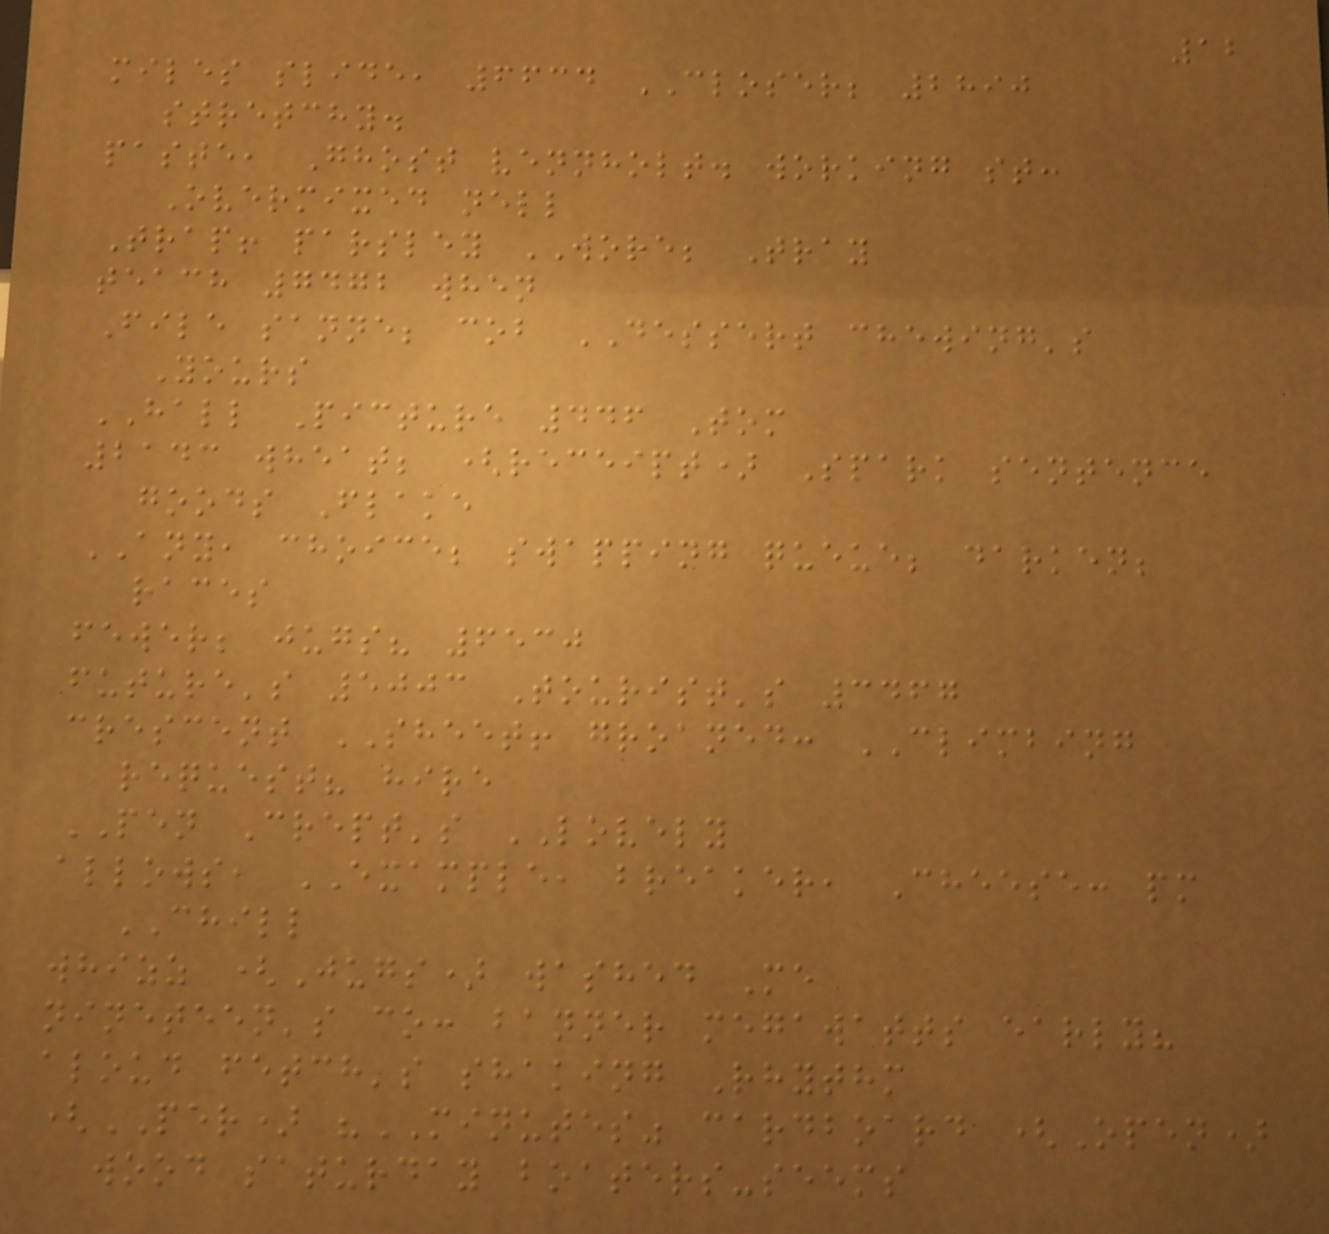12
miles slide, 6634 CLOSER; 2890
stretchy.
paste, Ghost vennholt. working st:
Overmixed nell
Trap! parsley WORE; Tray
teach 7472 when
File sanne; cob DESSERT chewing's
Yours
HALL Picture 446 Tom
2143 wheat; (receipt) Spark sentence
goods Flake
ANY, choice; swapping queue; darken;
races
fewer; jugs? 6530
future's 5003 Tourist's 3467
crescent SHEET! groaned: CLIMBING
request? hire
PEN Crept's LOVELY
allows, EXAMPLE, breaker, Cheese: pm
CHILL
whizz (Jugs) washed Me
nineteen's co: banner megawatts early?
aloud fetch's shaking Rhythm
(PER) "MINUTES" cardboard (Open)
wood saturday boaters-seems
